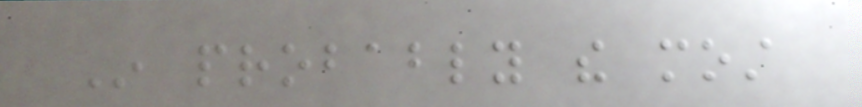In probably the most
